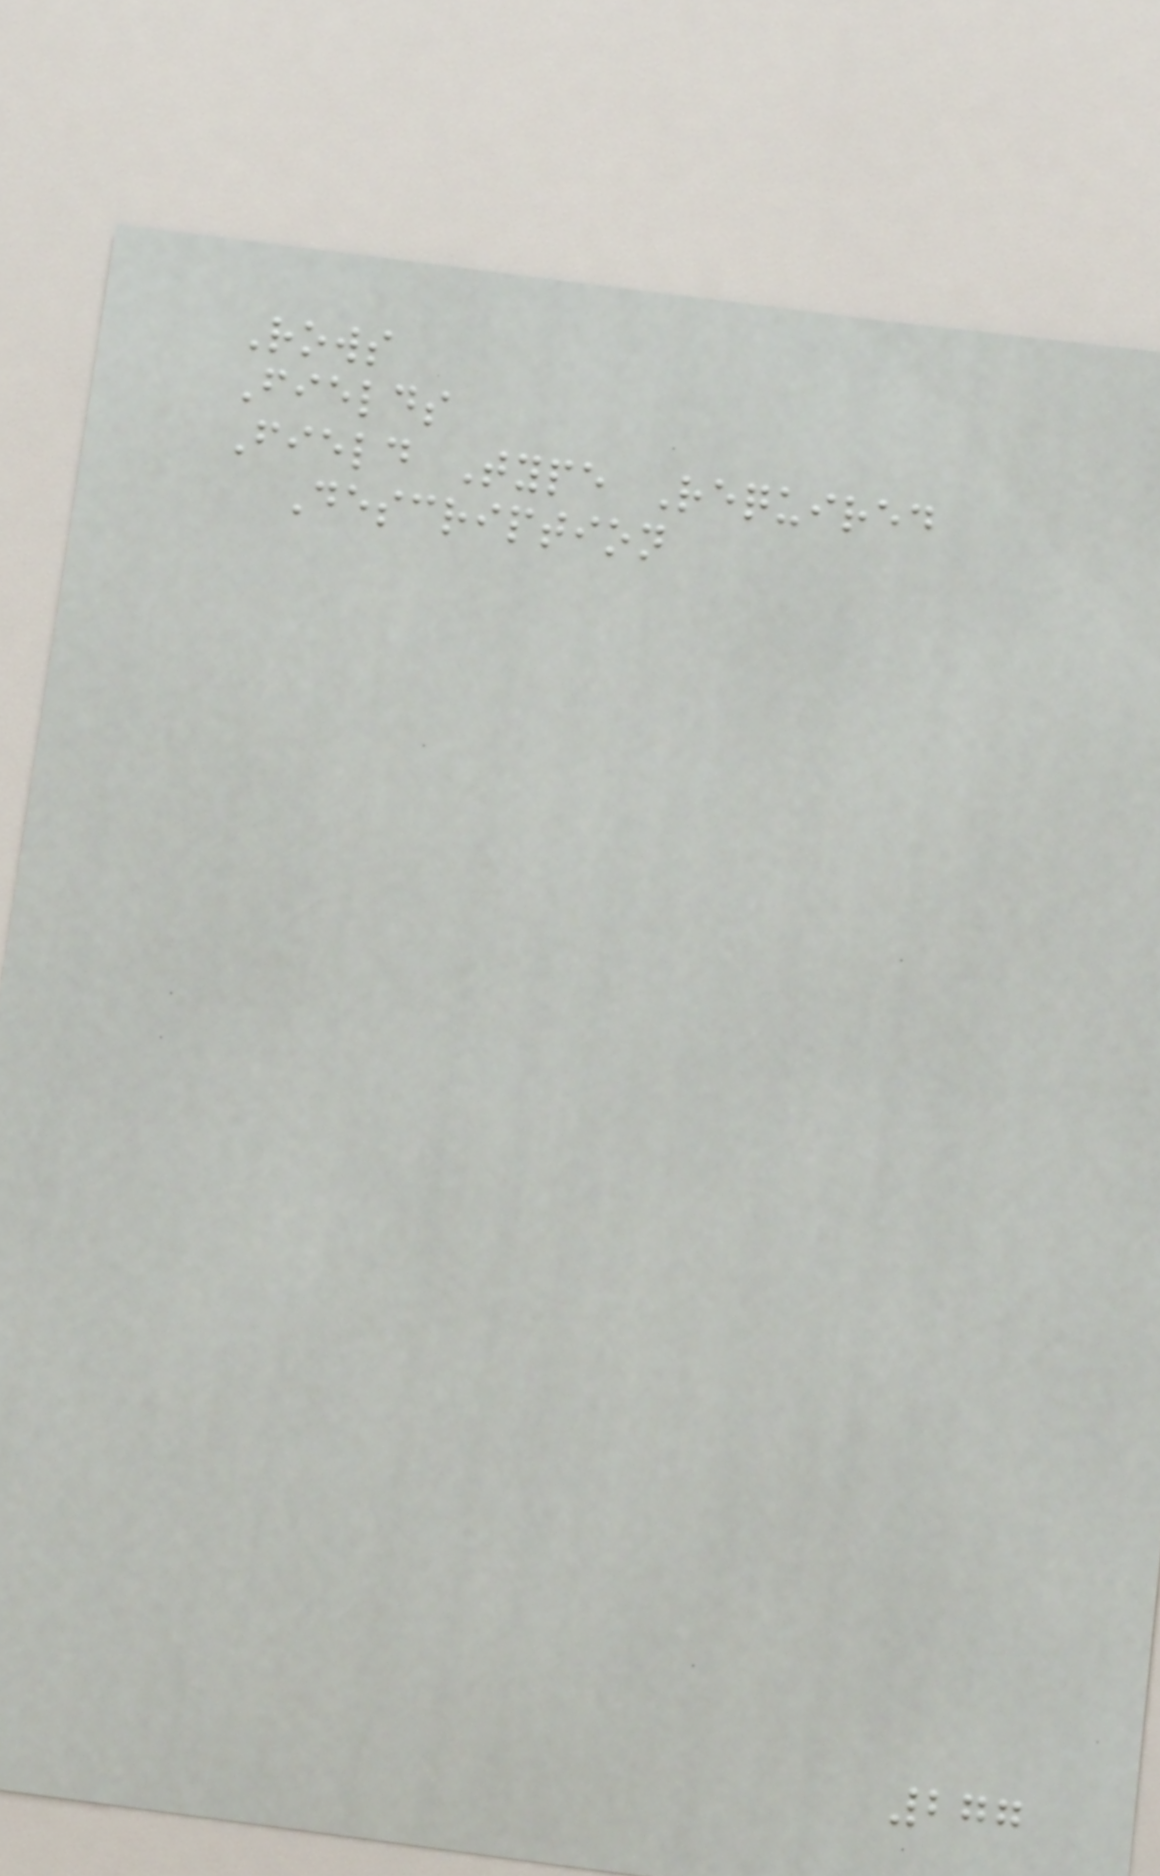Rows
Fields
Field Type Required
Description
277
